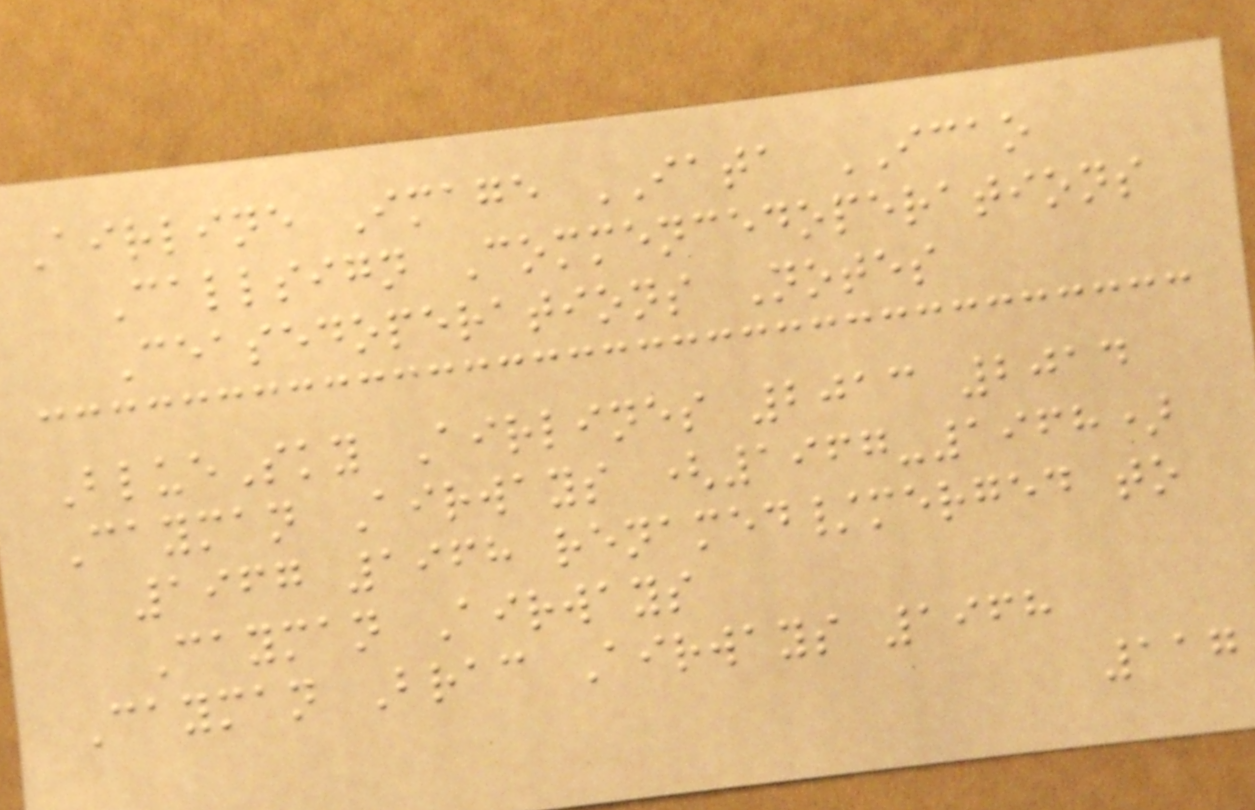Airline Image IATA ICAO
Callsign Commencedoperations
Ceasedoperations Notes
BlueSky Airlines 2013 2014
Cayman Airways (1967-1968)
1967 1968 renamed/merged to
Cayman Airways
Cayman Brac Airways 1968
117
